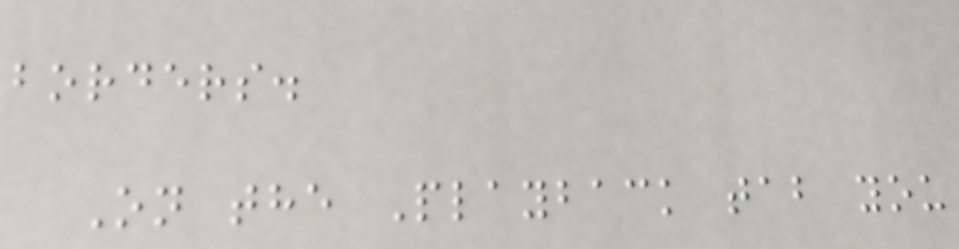borders.
On the Playback tab you
